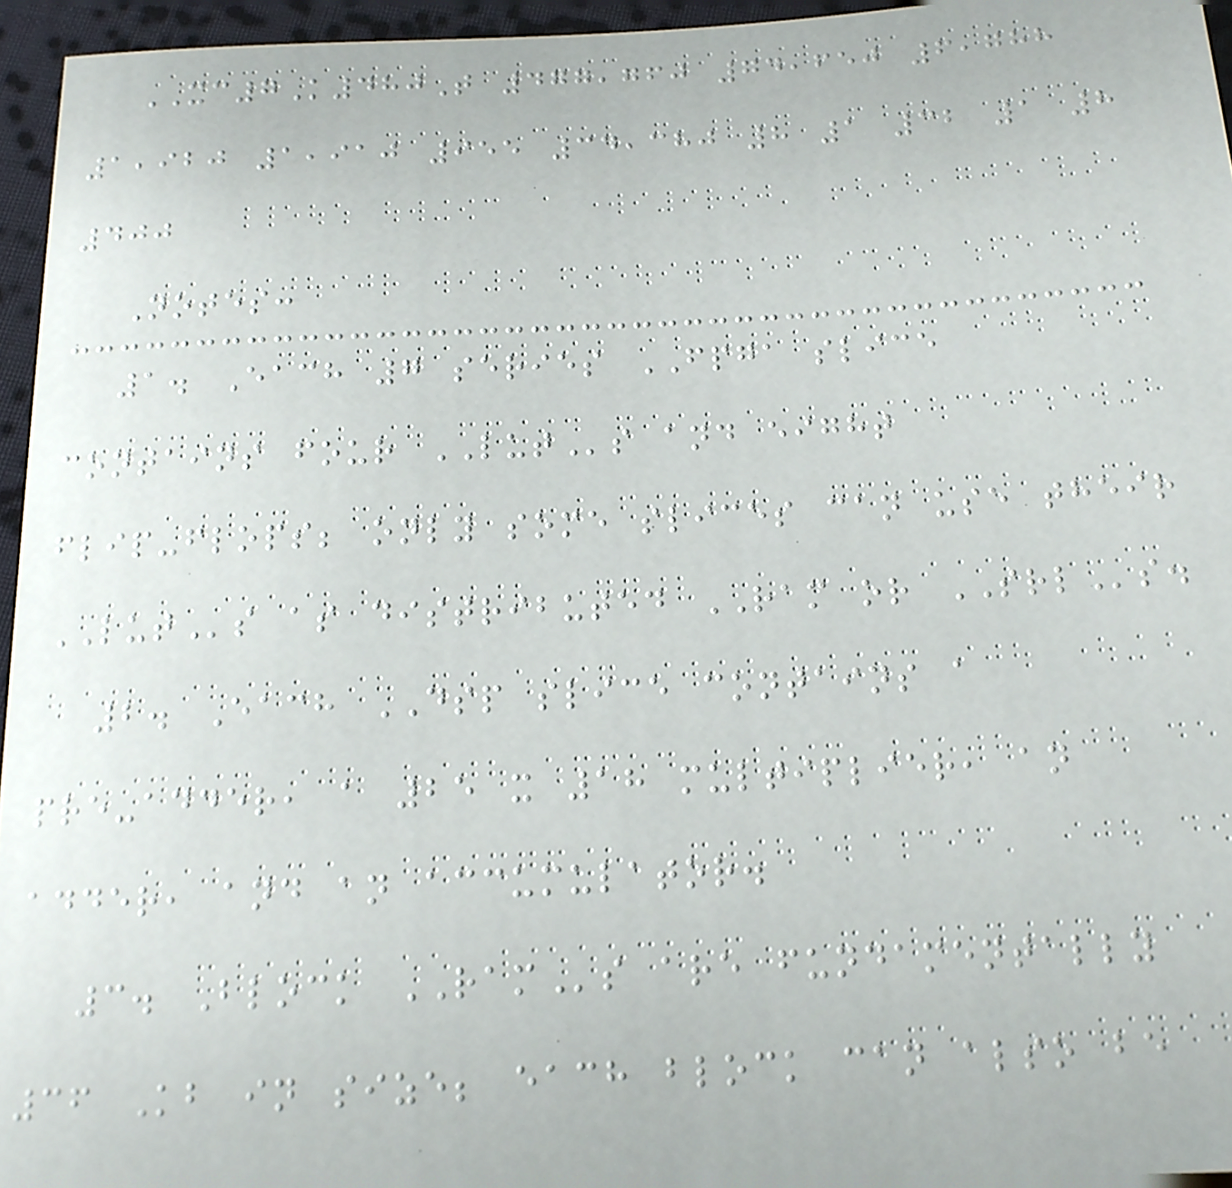XC7K480T 477,760 74,650 6,788
1,920 1,910 955 34,380 8 1 32 1 8
400
Notes:
1. Each 7 series FPGA slice
contains four LUTs and eight
flip-flops; only some slices can use their
LUTs as distributed RAM or SRLs.
2. Each DSP slice contains a
pre-adder, a 25 x 18 multiplier, an
adder, and an accumulator.
3. Block RAMs are fundamentally
36 Kb in size; each block can also be
